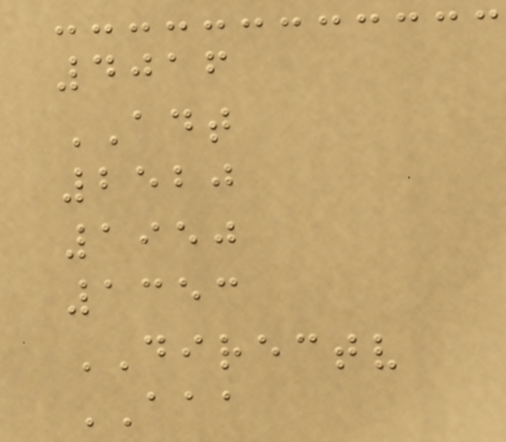4016
ADT
2520
1950
1353
DIRECTV
AAA
